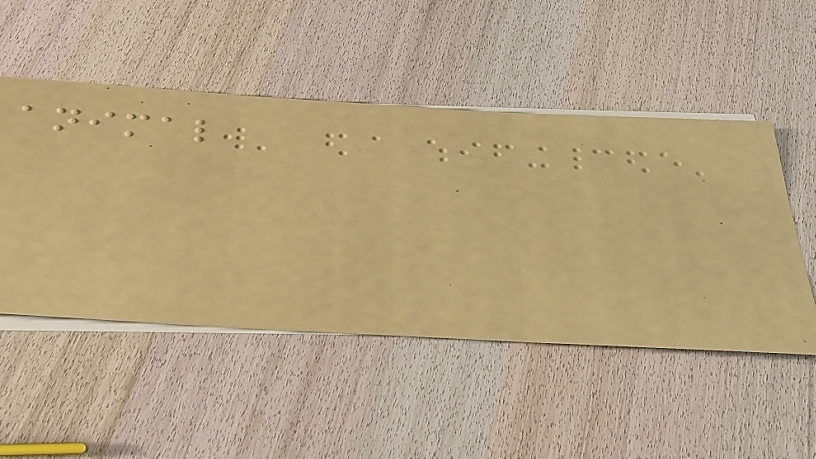animal
